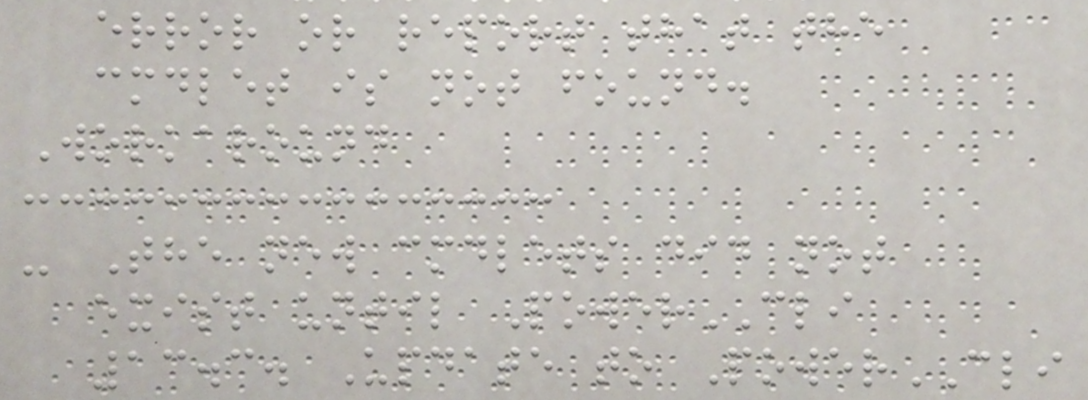error or report that the
cmdlet is not found.
Workaround
- The new cmdlets did not
exist until PowerCLI
13.3. Update to PowerCLI
